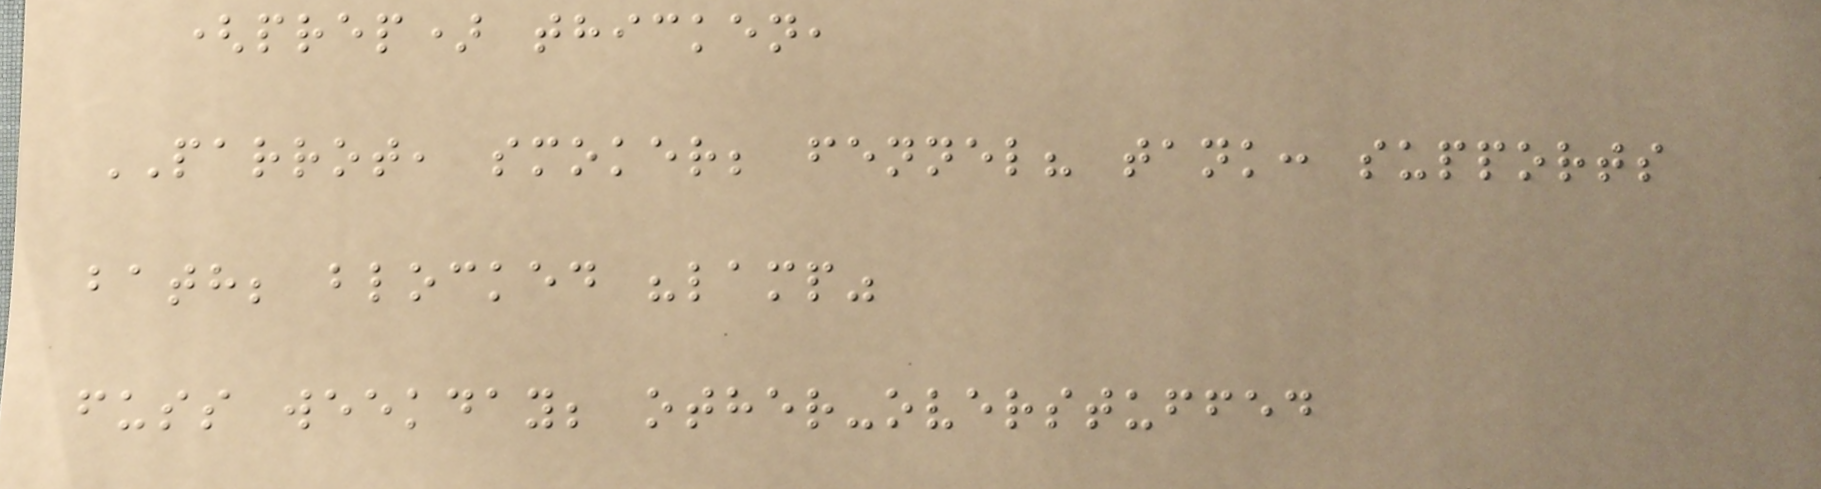(prep) thicken,
PARROT, smoker; fennel? tank: supports
bath; blocked "lamp"
fuss weekday; other-overstuffed
